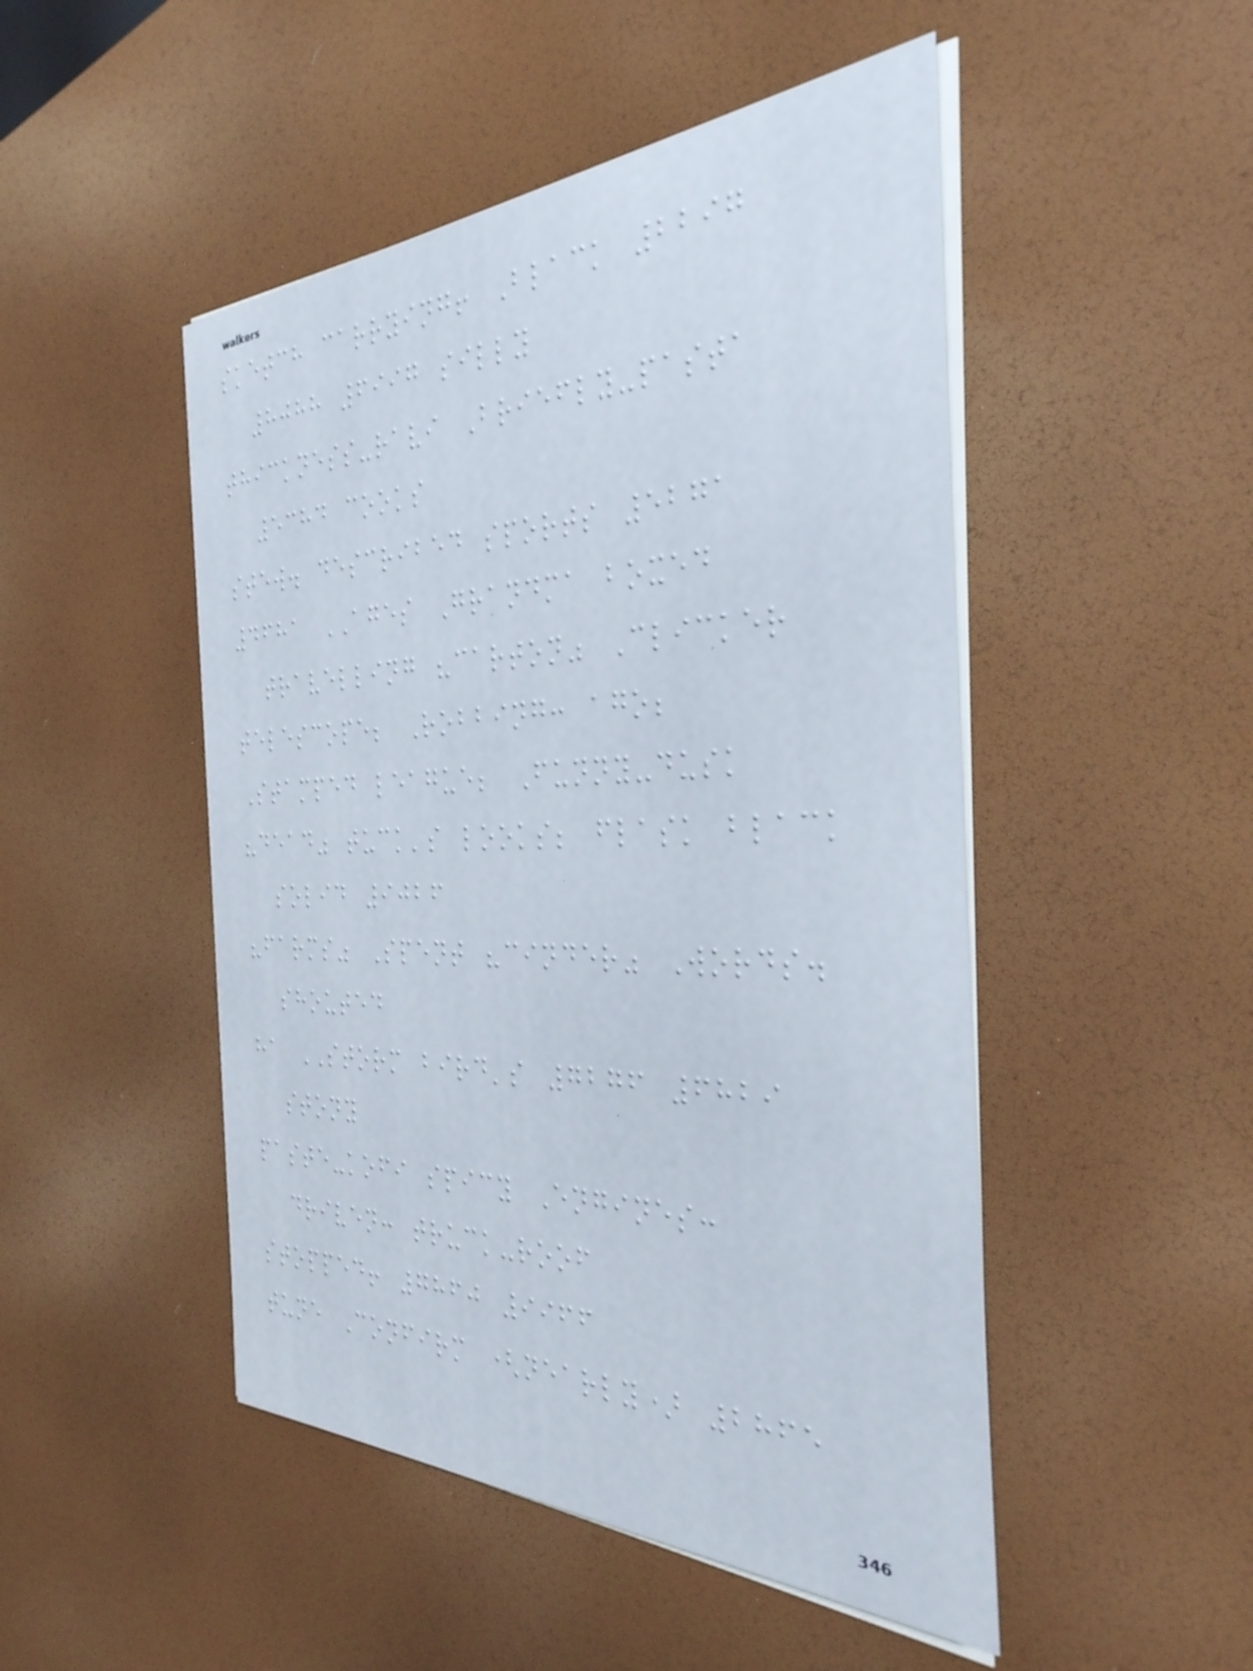sketch carrying! Black 2297
8088 6997 silly
thickness-ravi Briefly-pasta
5384 cooks
stew. described sports 5271
4681 AGES Grandma boxed
travelling "carton" Clicker
telescope; Robbing: ago;
Stamped league; Funny-dusk
"dead" tuck's looks; flask black
solid 9026
"farms" Spent "cinder" Words.
shouted
ha STORM bird's 7276 6829
stony
paste-kofi spicy Engines:
driven: truck-roof
stopped! 7860 9966
tune Confirm (nearly) 2865
